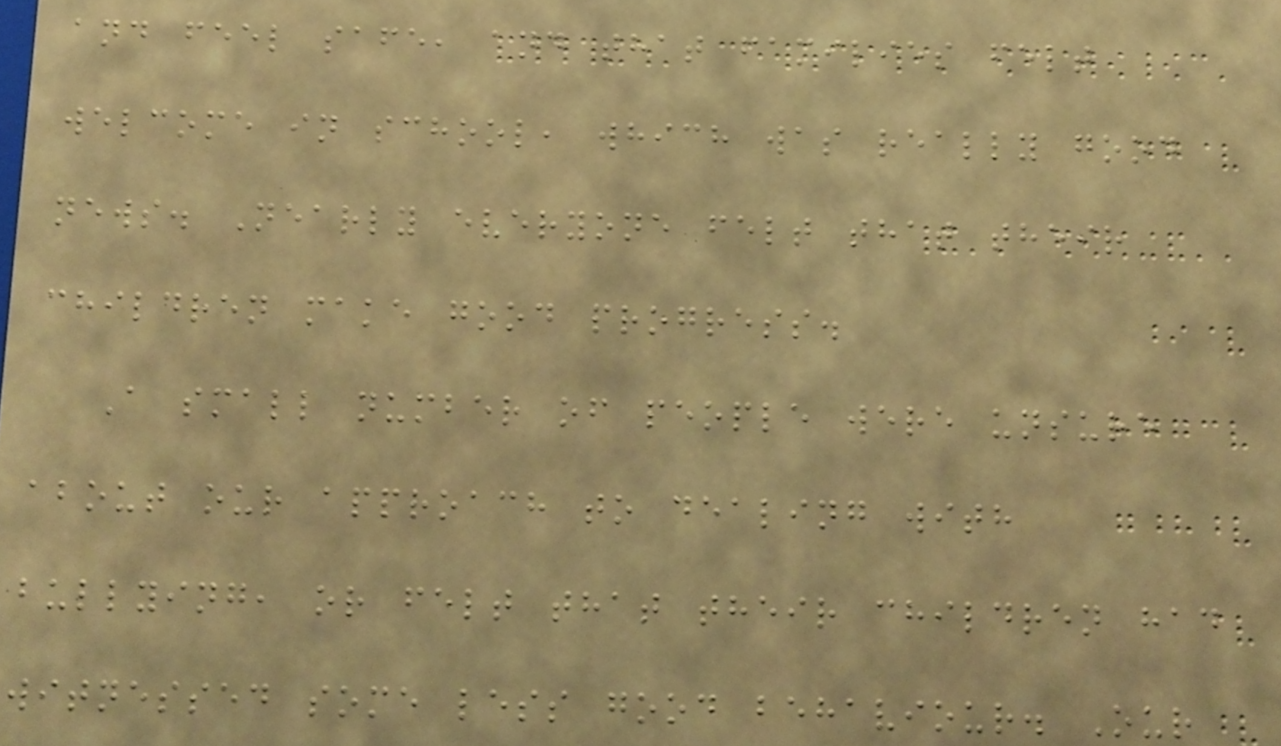and feel safe, and that families felt
welcome in school, which was really good
news. Nearly everyone felt that their
children make good progress.
A small number of people were unsure
about our approach to dealing with
bullying, or felt that their children had
witnessed some less good behaviour. Our
